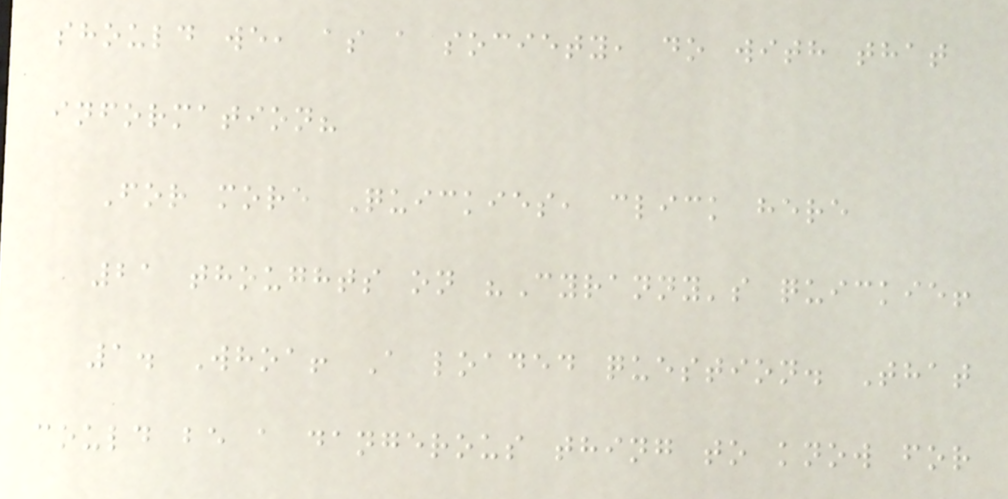should we, as a society, do with that
information?
For more Quickies, click here
21 thoughts on "Cyranny's quickie!
1. Whoa! A loaded question. That
could be a dangerous thing to know for
